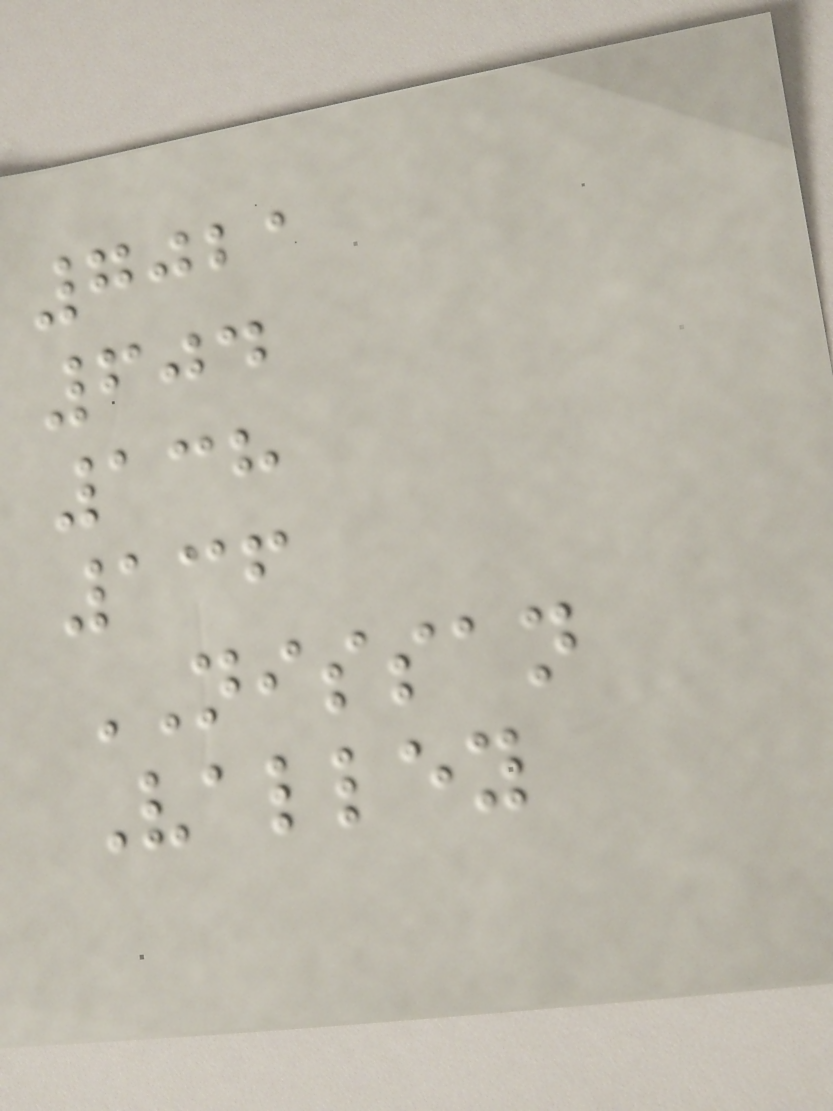7021
604
138
136
NISSAN
Valley
